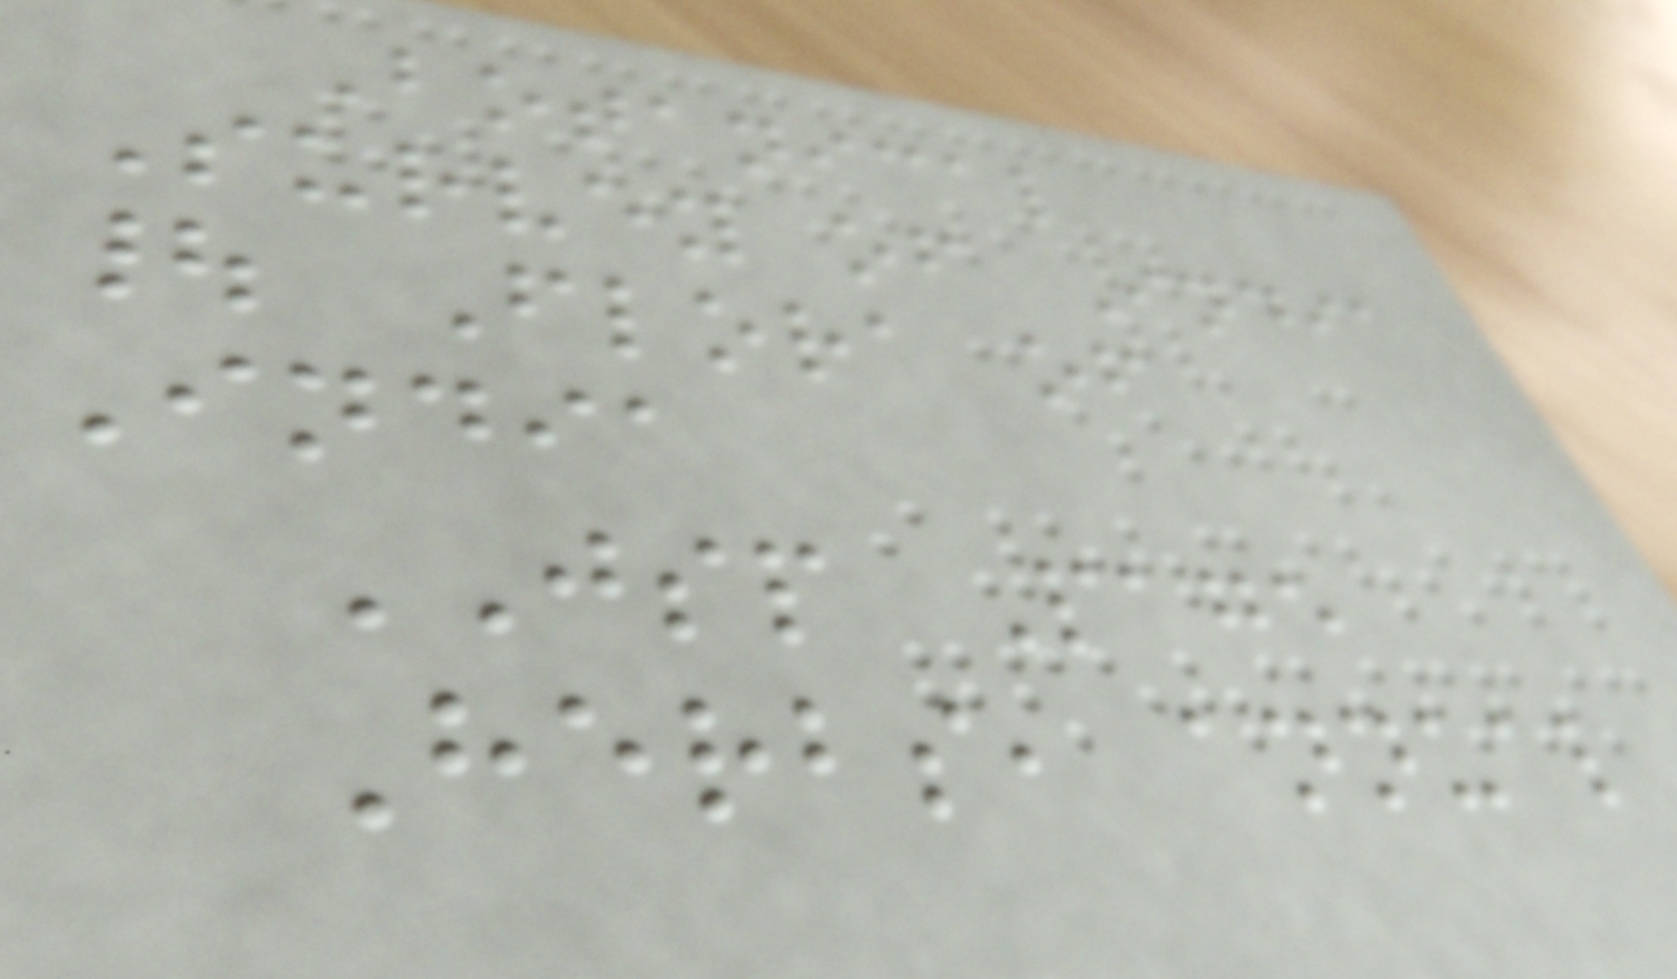Botanical
Survey of India
| Flora of
India
JSP Page
Herbs, annual
